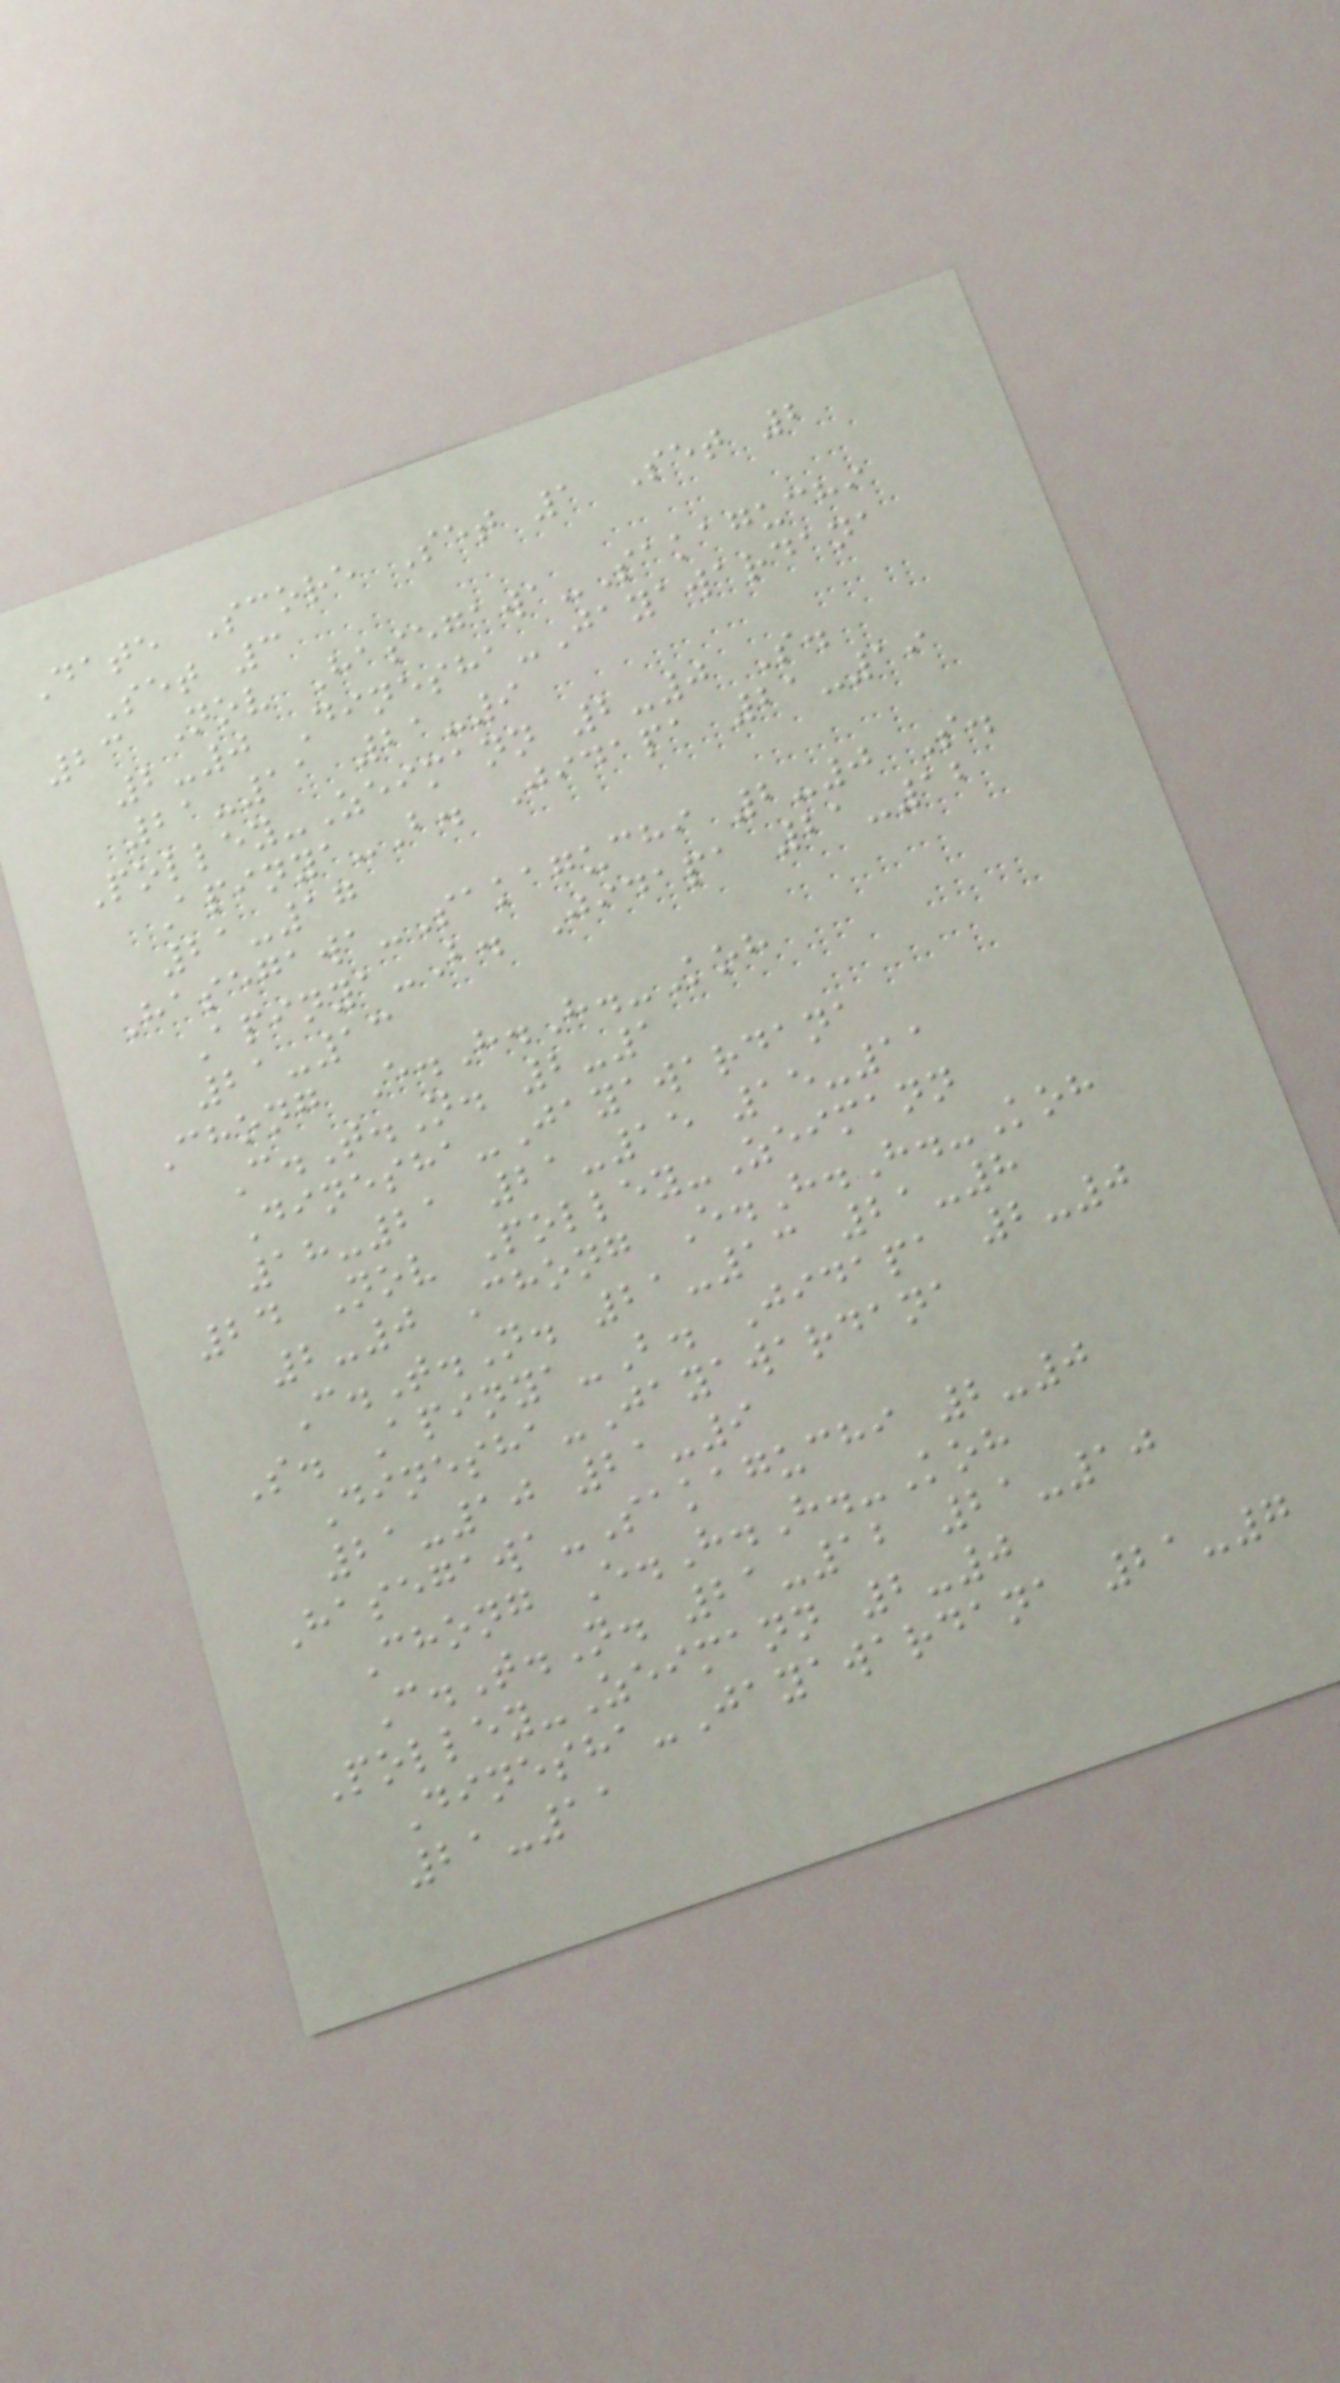Date Score Set 1 Set 2
Set 3
23 Nov Hasegawa-Sakaguchi
2-0 Dinesha-Jayawardana
21-11 21-9
Polley-Zeimann 2-0 S.
Apinya-B. Jidapa 21-19
21-17
Hasegawa-Sakaguchi 2-0 S.
Apinya-B. Jidapa 21-12
21-13
Chong E.H.H.-Koh
C.T.N. 2-1
Dinesha-Jayawardana
18-21 21-15 15-11
24 Nov Polley-Zeimann
2-0 Chong E.H.H.-Koh
C.T.N. 21-13 21-8
S. Apinya-B. Jidapa 2-0
Dinesha-Jayawardana
21-10 21-9
Hasegawa-Sakaguchi 2-0
Chong E.H.H.-Koh
C.T.N. 21-12 21-10
Polley-Zeimann 2-0
Dinesha-Jayawardana 21-7
21-11
